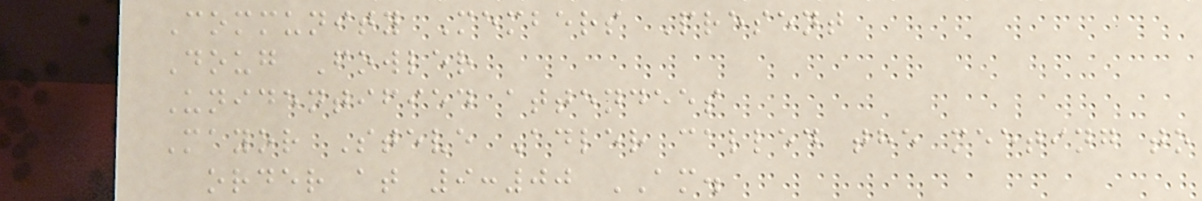Community Members Present
Doug Fowler
Unidentified attendees
Mayor Steve Adler called the meeting to
order at 9:00 AM.
